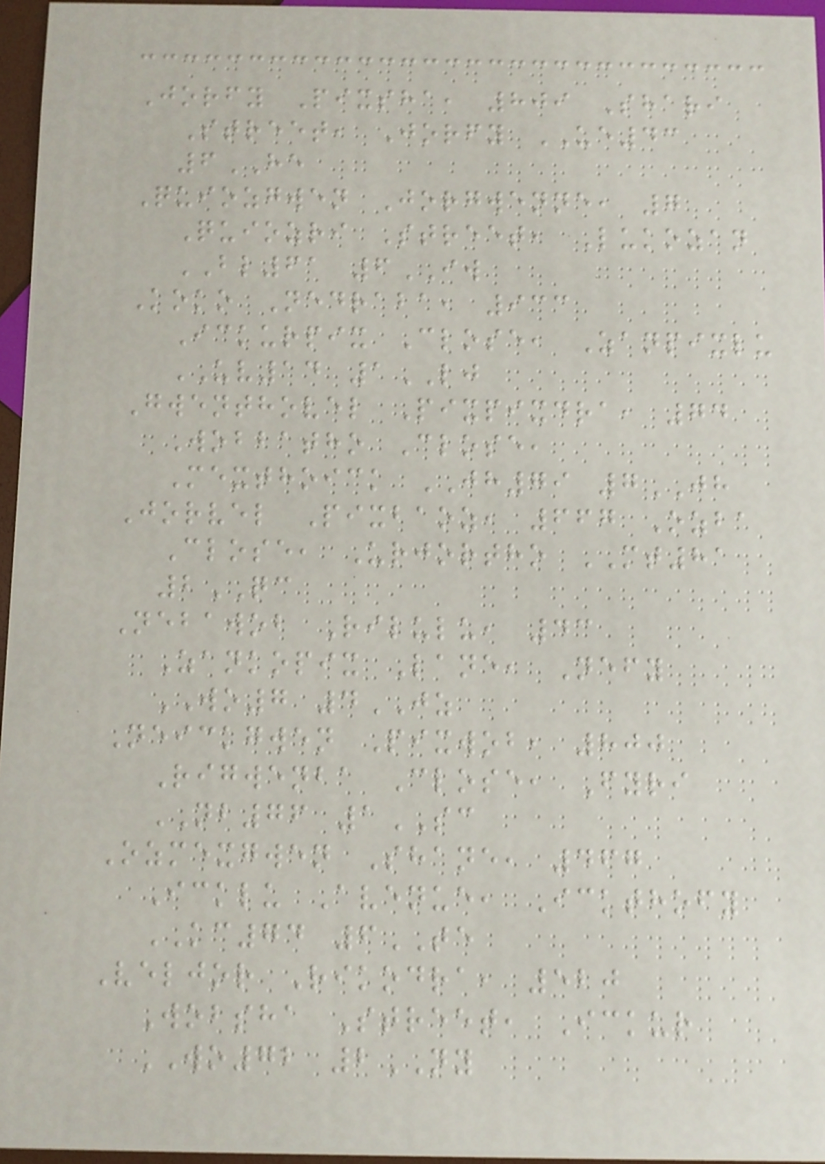Jorfy Pixsha, 809 Shari
Street, Jorfy UE43
6HE
Quiozgwen Jorgwenne, 7
Quiozri Street, Lukozan
BL61 6IW
Koko Nedraba, 933
Ickurpix Close, Zanpixlu
UV14 1LJ
Gwenthovel Pixpixdra, 74
Wobbatho Close,
Mexthoick JH79 7JH
Jorvel Pixbaoz, 667 Ozba
Close, Urjortho MT81
2QC
Nebawob Rilulu, 43
Zankopix Lane, Nefy
WO7 4JZ
Neickgwen Pixwob, 800
Rigwenba Close, Fyri
NB76 1SC
Ozmexgwen Shane, 467
Icklu Avenue, Ickthofy
KC74 6TE
Veljor Rikodra, 520
Wobsha Street, Ickur
WO72 2NY
